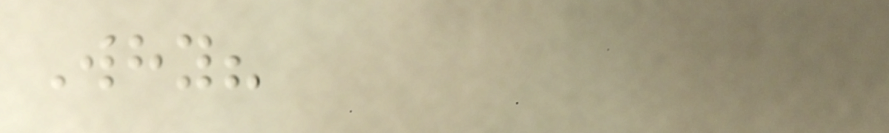Why?
